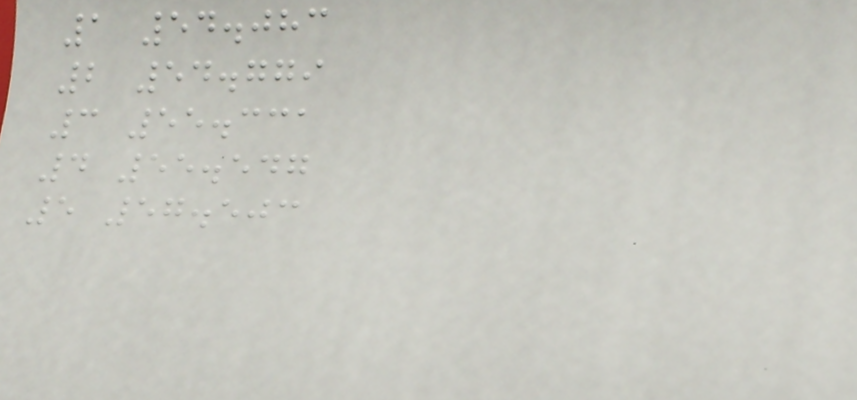1 54.083
2 54.779
3 55.331
4 55.547
5 57.503
